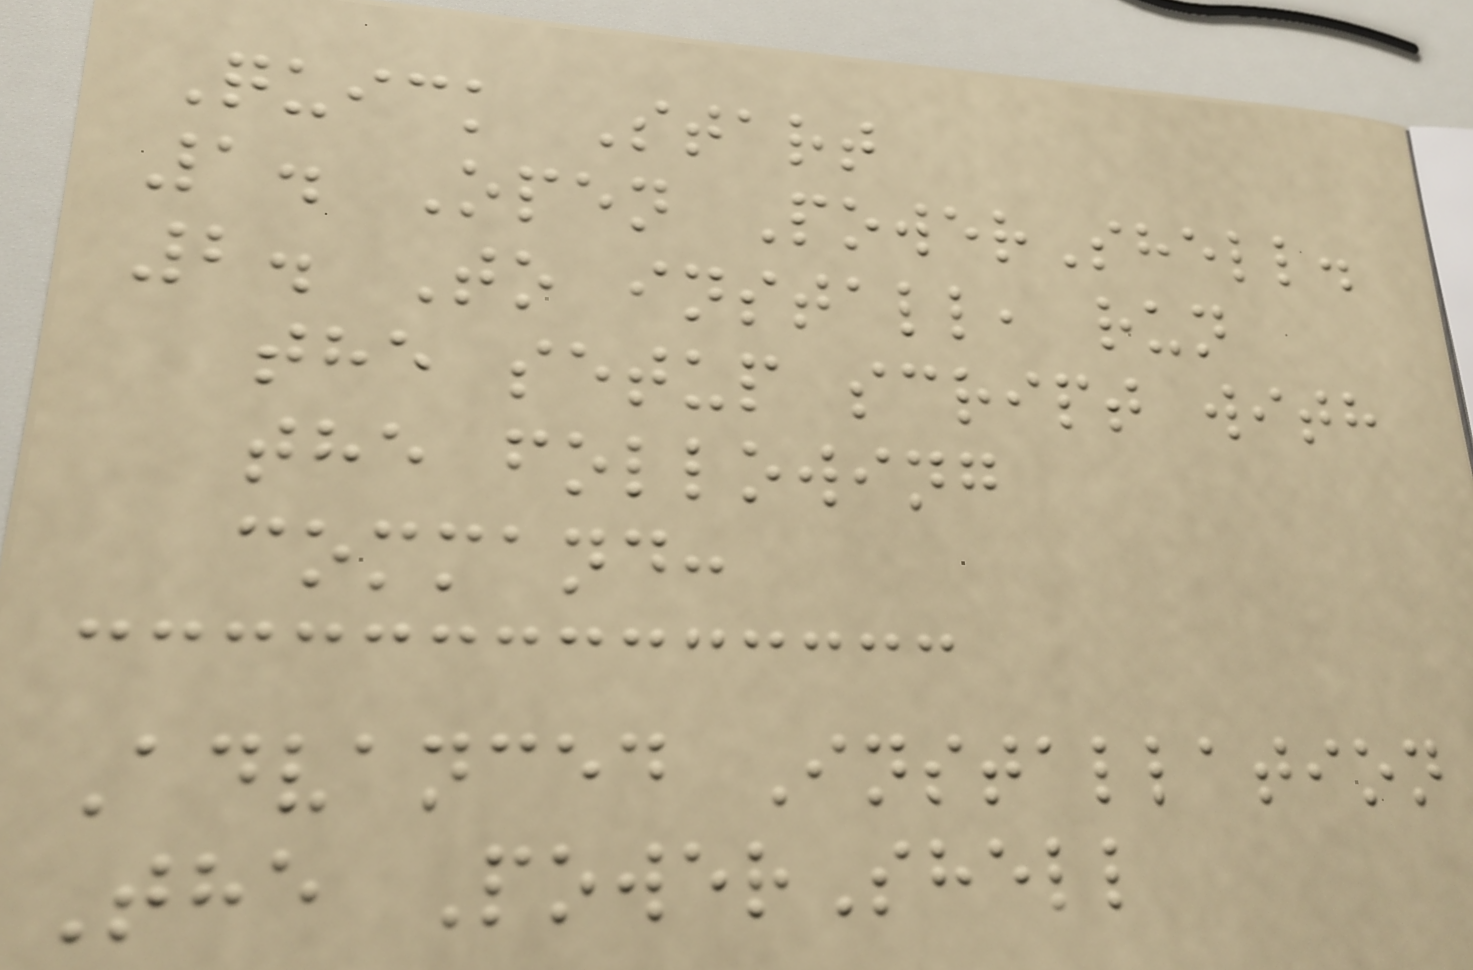Quick Start
1. Open PowerShell.
2. To install, run
the setup script with
the following
command:
Advanced Installation
The PowerShell
